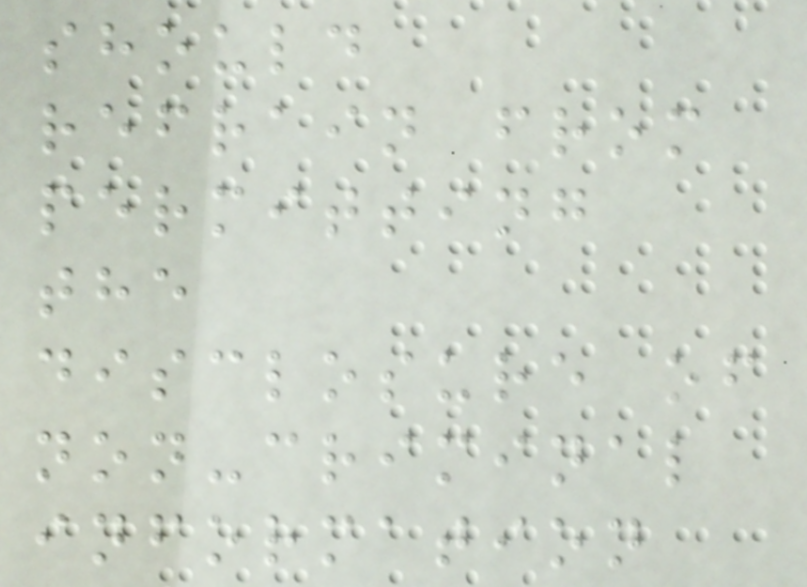should
refrain from
permitting
the
disclosure of
non-criminal
information
